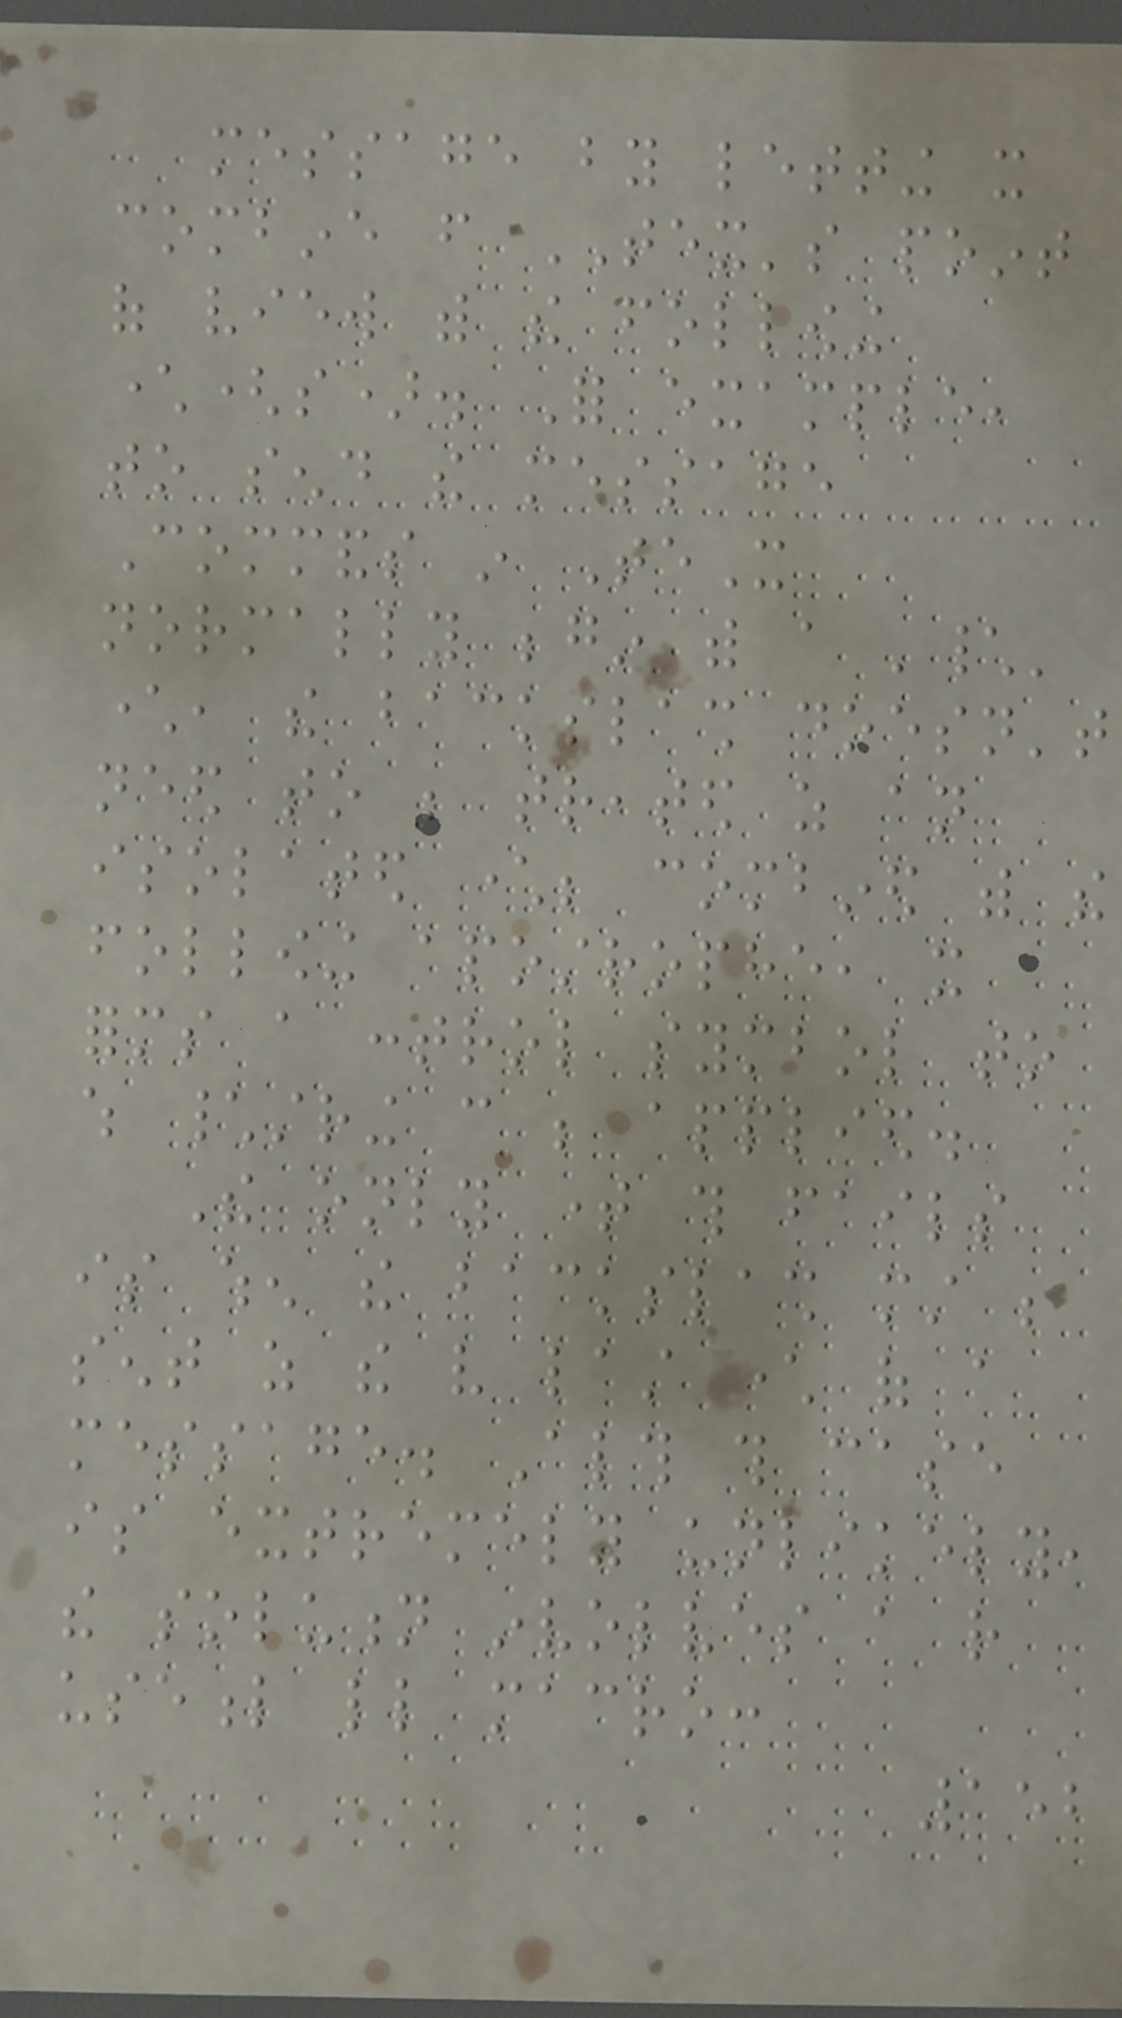message by letting it
combine from TEX's point
of view with the following
character(s). For example,
to send the message
Commands in TeX
normally begin with a '\'
character, the backslash doesn't
need to be treated as an
isolated character; combined with the
following apostrophe, it
forms a control symbol to
which \string can be applied.
The only time this fails
is when the backslash must be
sent as the very last character of a
message. Although this case
is extremely unlikely,
the solution involves a rather
useful little macro:
152
